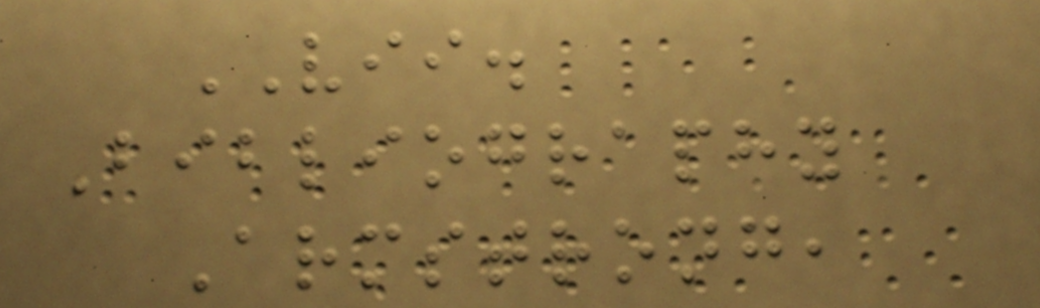VII.
Bibliography
Armstrong,
